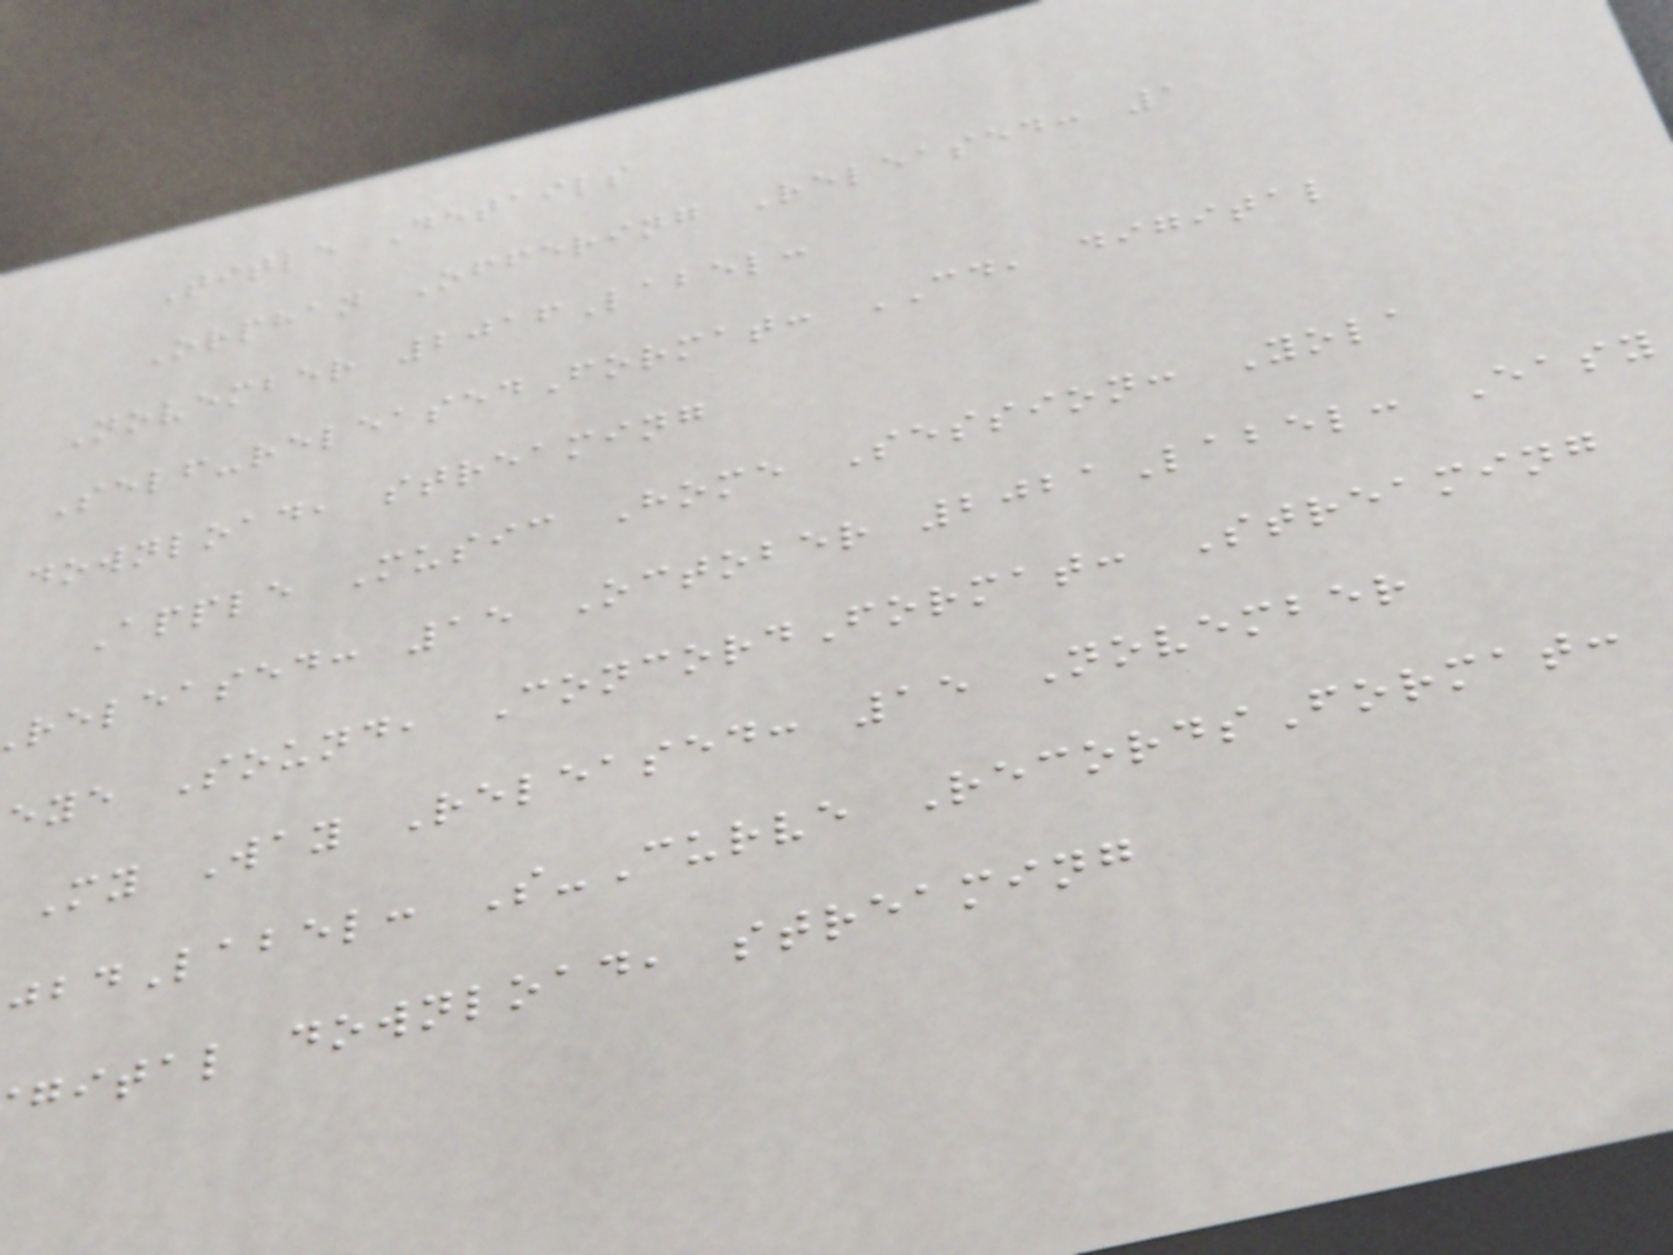Title Details
Orphan Offering Released: 1
November 2016Label:
Self-releasedFormat: CD, digital
download, streaming
Apple Music Home Session: Yola
released: 15 October 2021Label: Easy
eye Sound, ConcordFormat: Streaming
My Way Released: 15 November
Label: S-Curve RecordsFormat:
gital download, streaming
